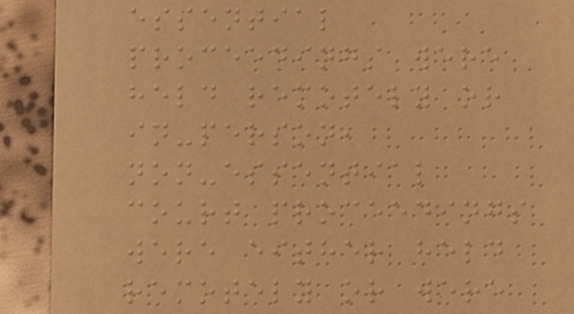essential
proceedings were
held remotely or
in-person,
non-essential
court proceedings
were either held
remotely or were
